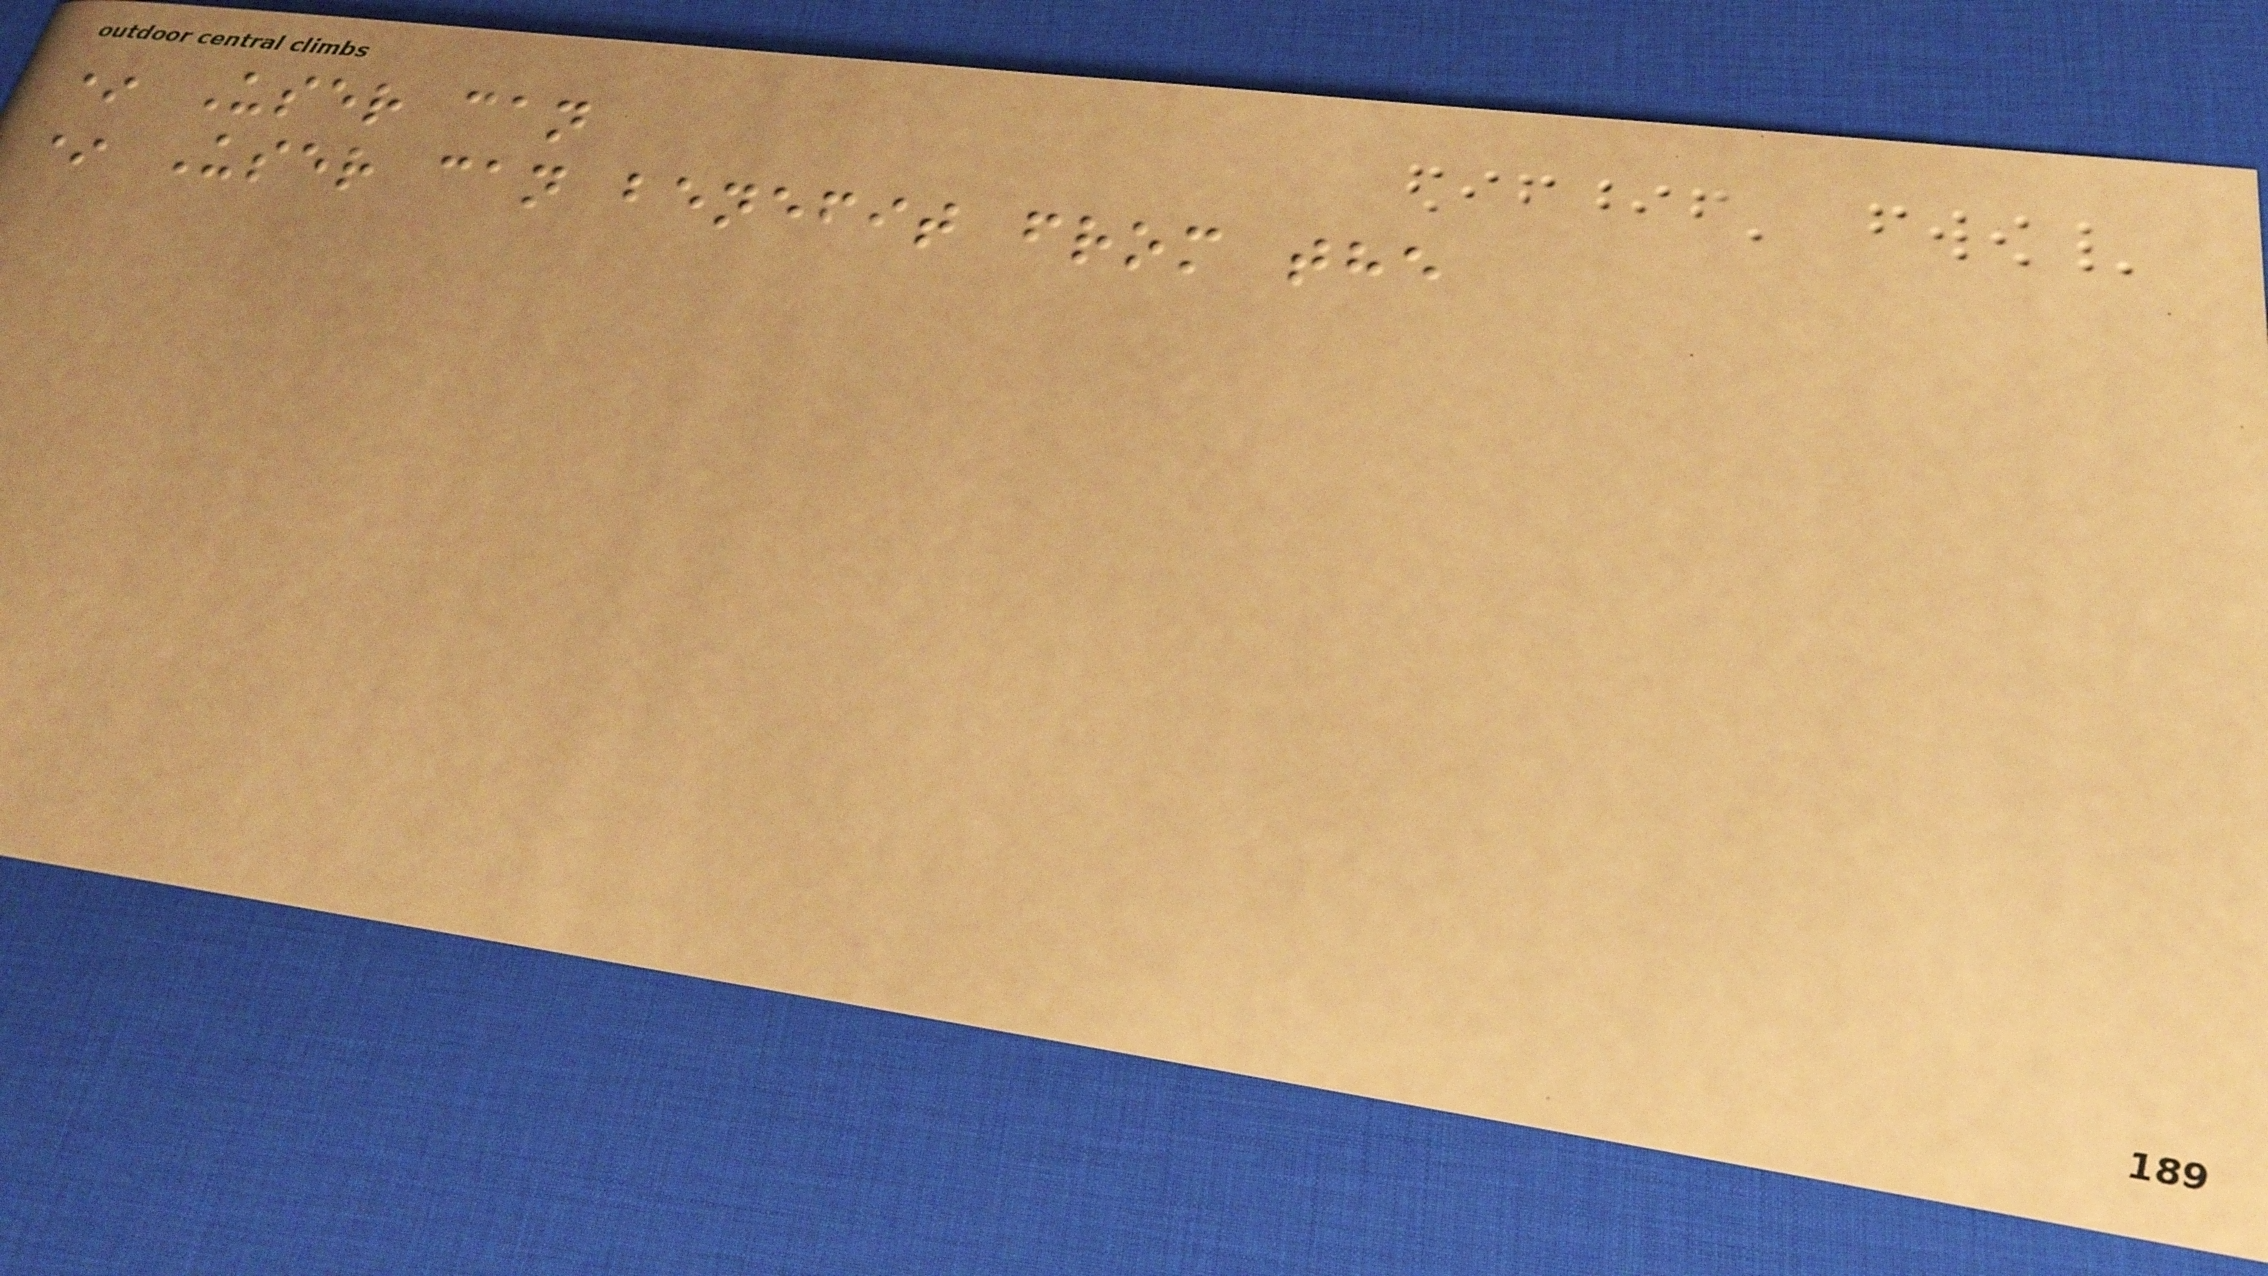* User can
* User can benefit from the
